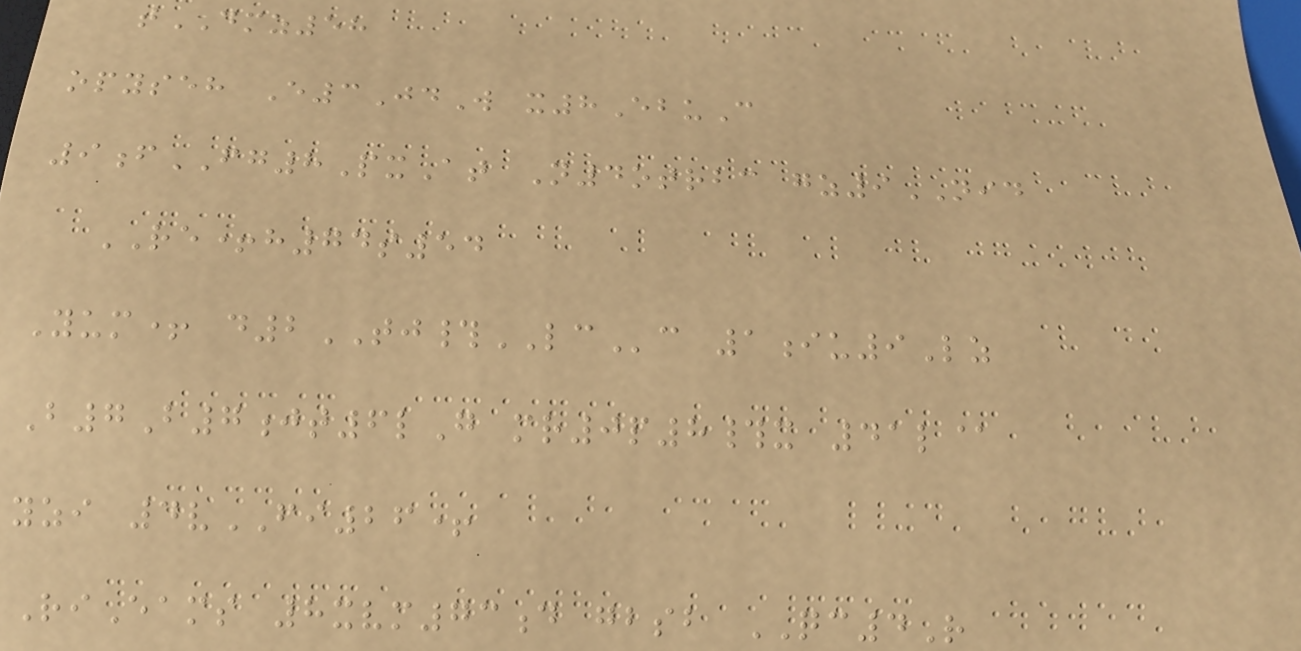tDMZ58
opyseh E3JdW x8EbuC
9fFG8PxAt N4otrbc gz9NID
RE+h74s54
Yum+ d2TJ#LCc 1iu9Lz
B7B7jt6lG mr0p8#x 41l@
yzi 4vFI26+
RiEams 8xvm73d gbsb QC4R
